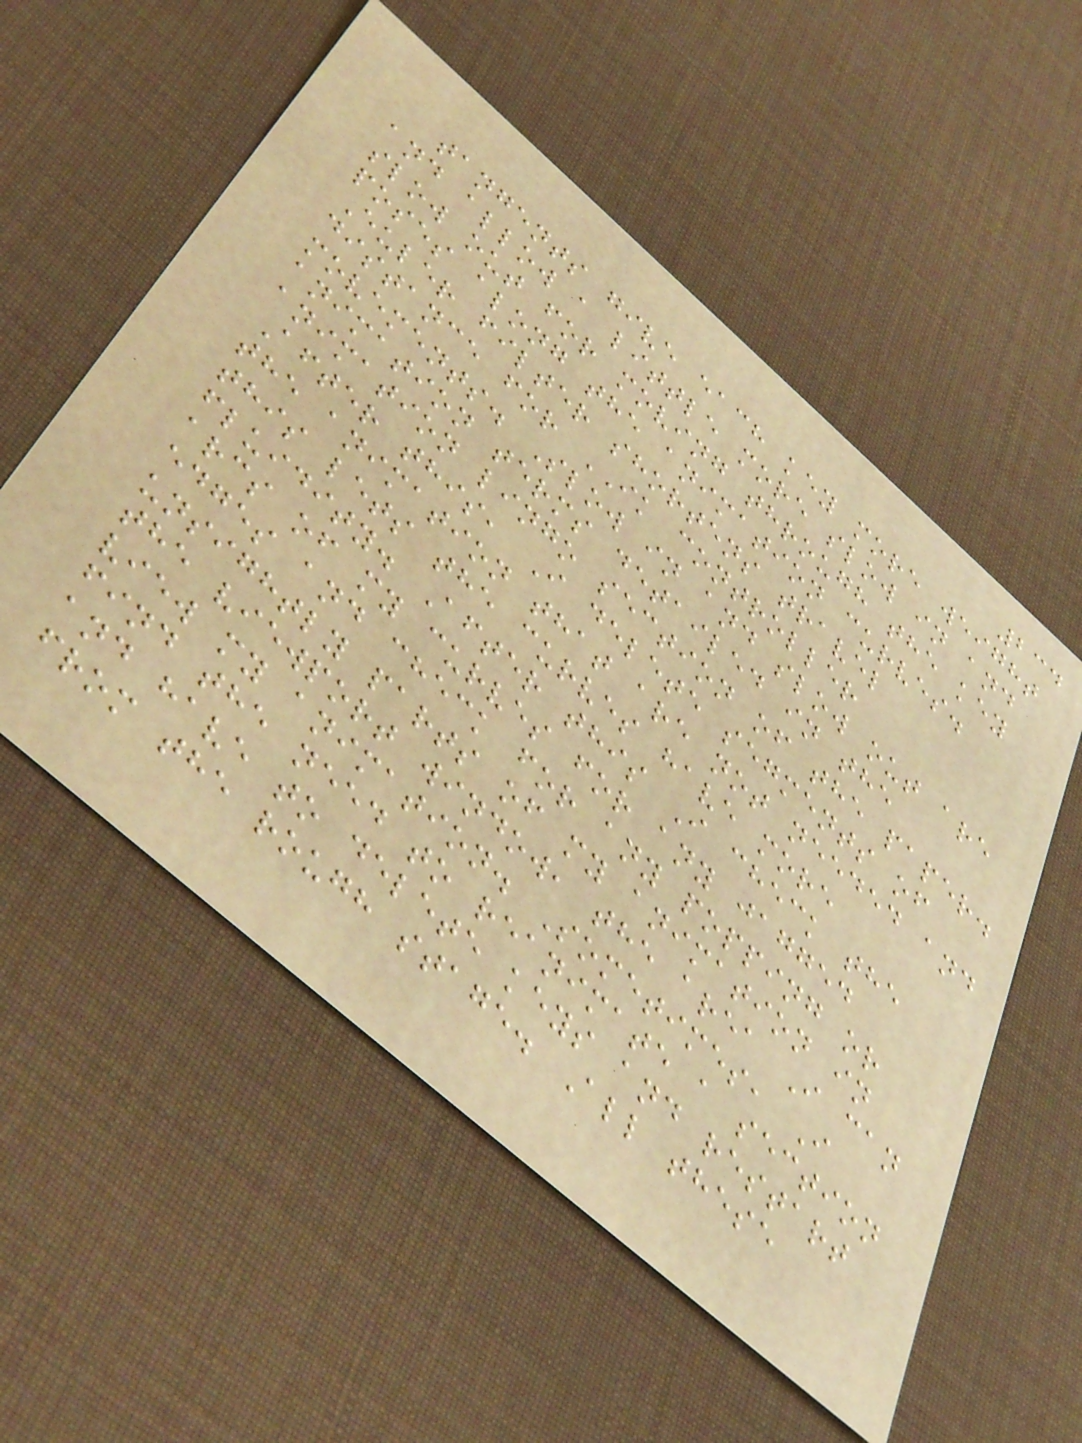234
tangents give each key more weight
and allow a little more slow in and
slow out for moving through the key
poses along the animation curves.
Euler filter shortens travel
distance for IK controller
movements. Slow in and slow out are
animation terms detailed in the
animation lingo section of the paper.
After this, I delete segments of
the animation that are not needed and
this lets the curves have more
fluidity. After this I check the
arcs of my curves for any jagged
edges and check for any popping or
unsightly parts of my animation in
the viewport window, the area I can
view my animation. Sometimes, I
find the need to reanimate a section
and have to delete keys and restart
from the rough stage. All these
